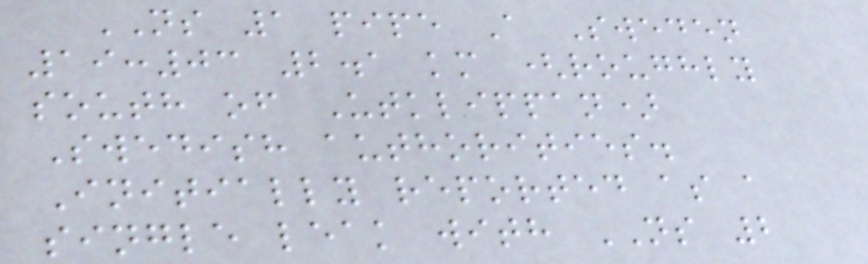NS 1 pipe A Sweden
19:03 2.1 km (roughly
south of Utklippan)
Swedish authorities.
Initially reported as a
single leak with NS 2
